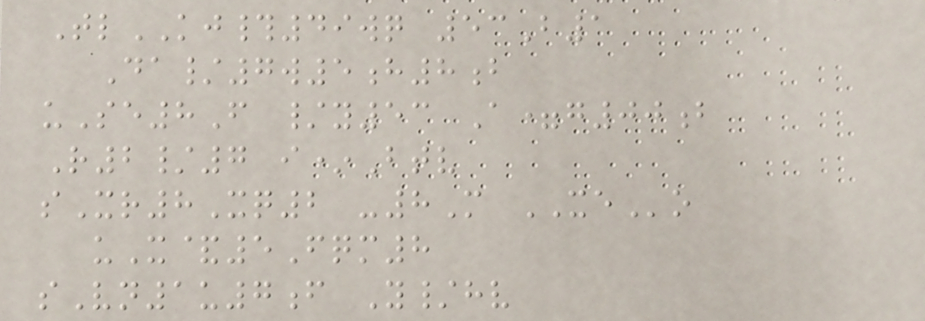TlKJ#49wq 53B1
Da/7w5h8b
uSe8F /y53 A=g00b
R2/7 i*Btv
sXr8Xq2 -8M XEo
uX&5Fqm8
sVn1u7f Y/hv
